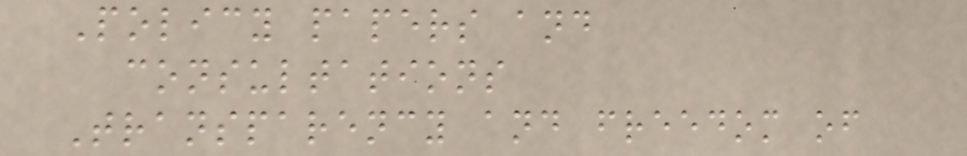Policy papers and
consultations
Transparency and freedom of
